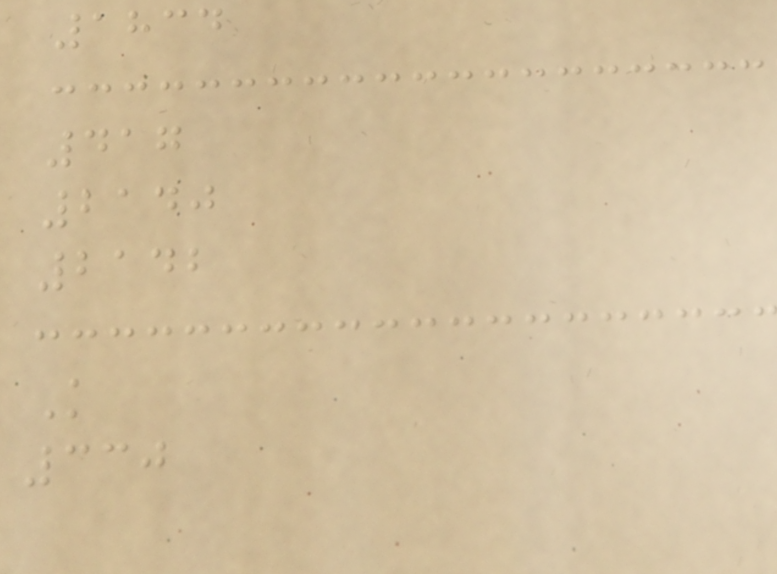1834
417
2140
2142
K
330
